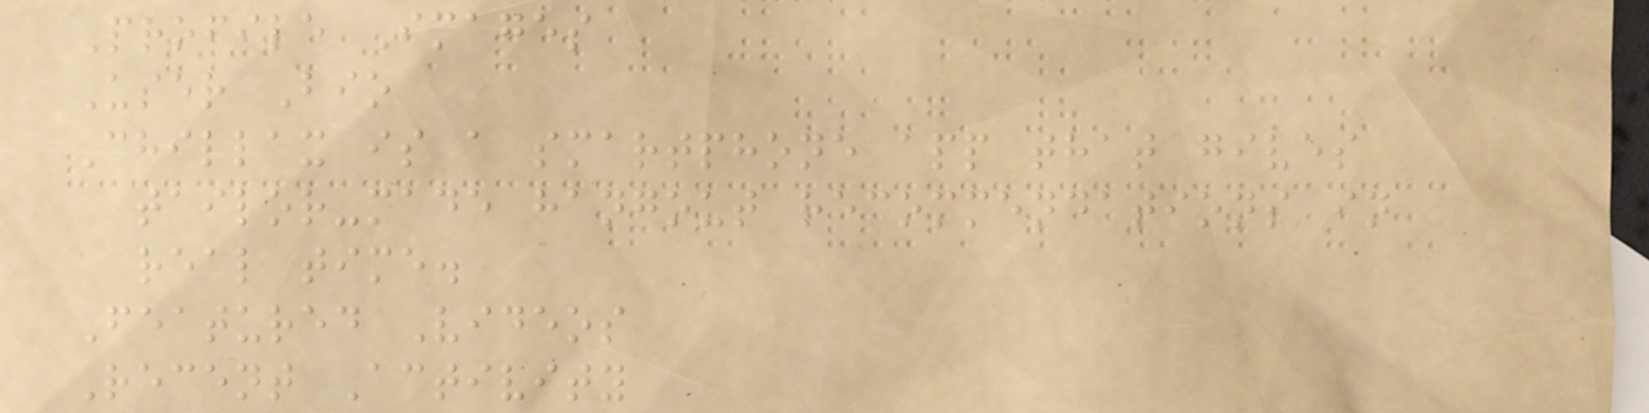Profile Images
User Bio
Chillax is a smartphone app that gives
tailor-made hangout recommendations in
real time.
Featured Videos
Recent Activity
